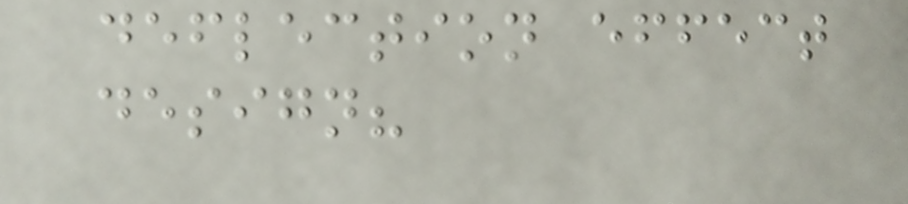deflection effect
design?
